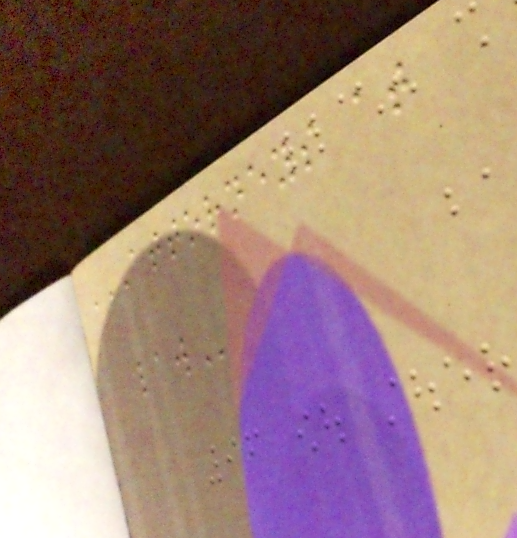ATTORNEYS AT
LAW
